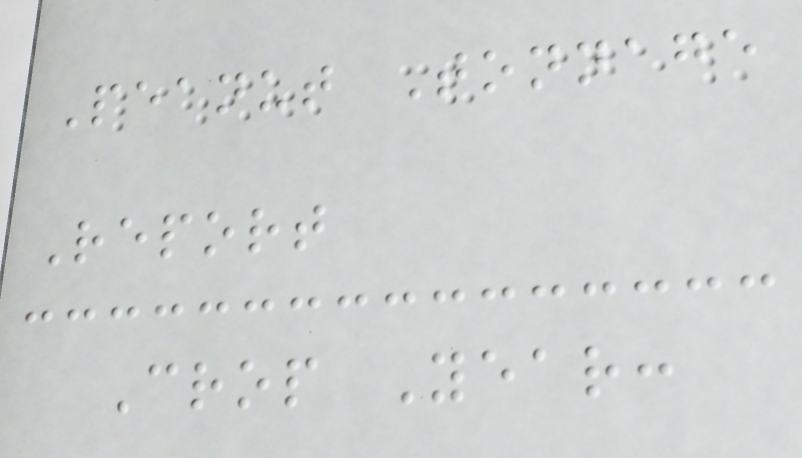Peanut Tonnage
Report
Crop Year:
